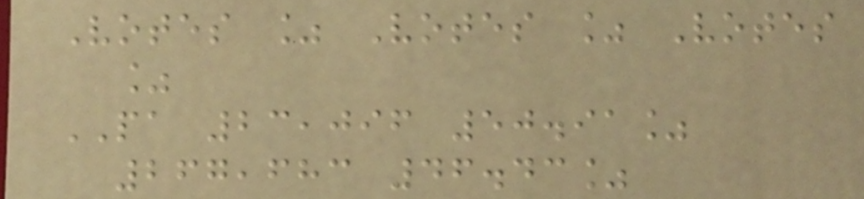Votes % Votes % Votes
%
PA 23,096 50.91%
267,683 46.43%
